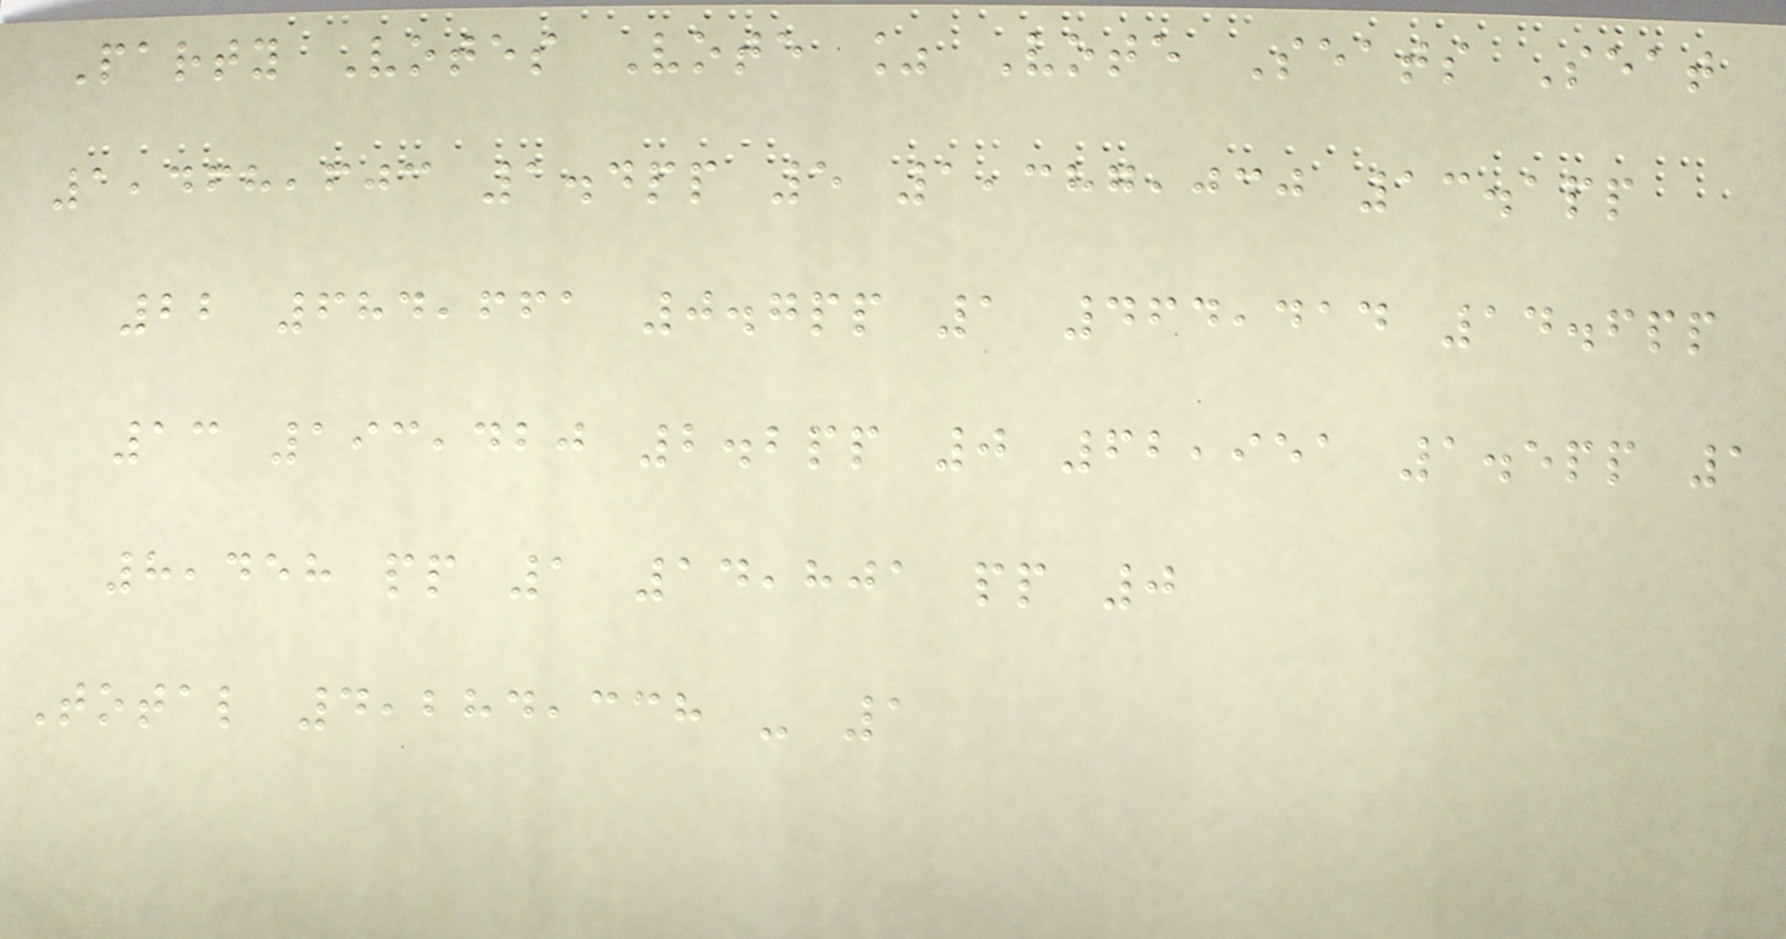Party Votes Vote % Vote Seats Seat
1,468,603 1.4pp 5 1,387,030 13.1pp
22 684,661 0.7pp 1 464,414 14.6pp
13 193,420 2.2pp 0 62,951 1.5pp 1
8,458 pp 1 14,801 pp 0
Total 4,284,338 - 1
